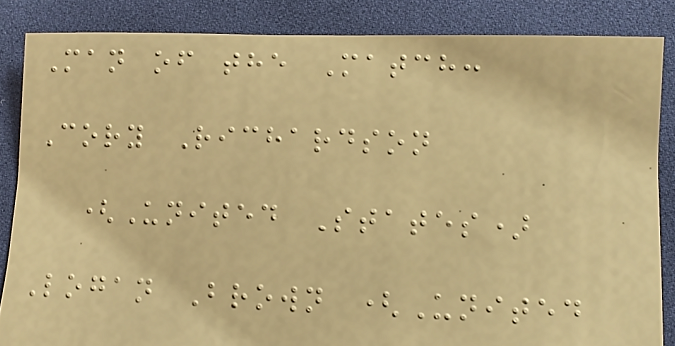Man of the Match:
Cory Richardson
(United States)
Logan Brown (United
